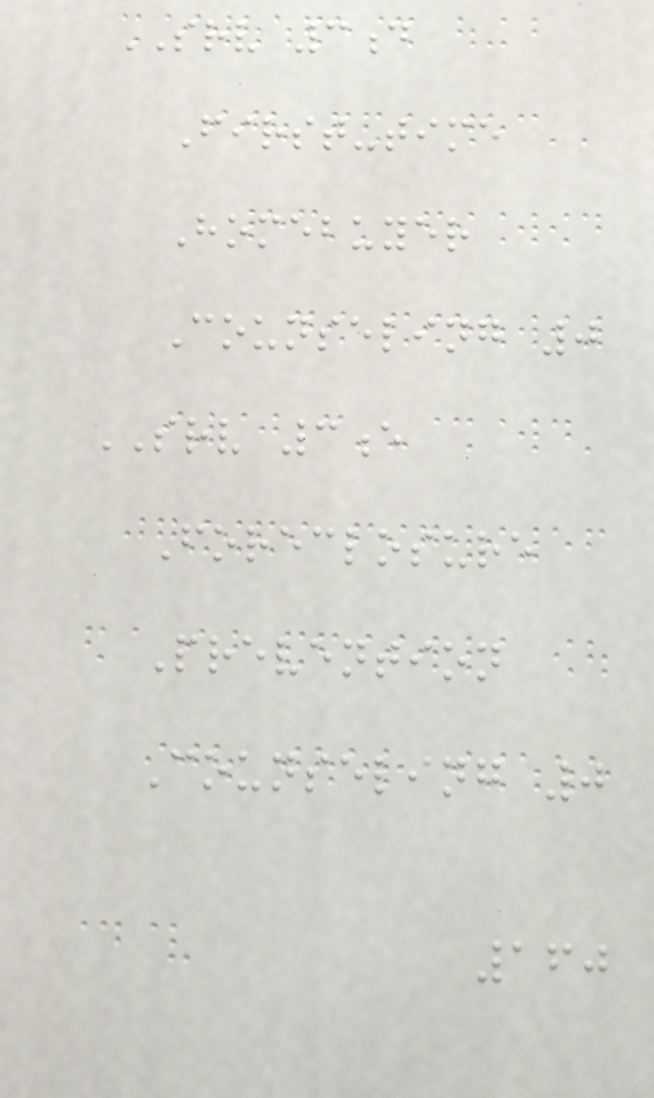SRV 3d
First-time
Homebuyer
Counseling 0
SRV 3e
Foreclosure
Prevention
Counseling 0
160
